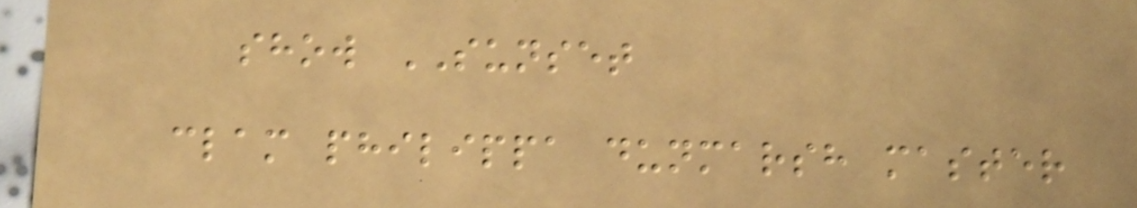show SUNSET
clam philippa dunmarsh master
